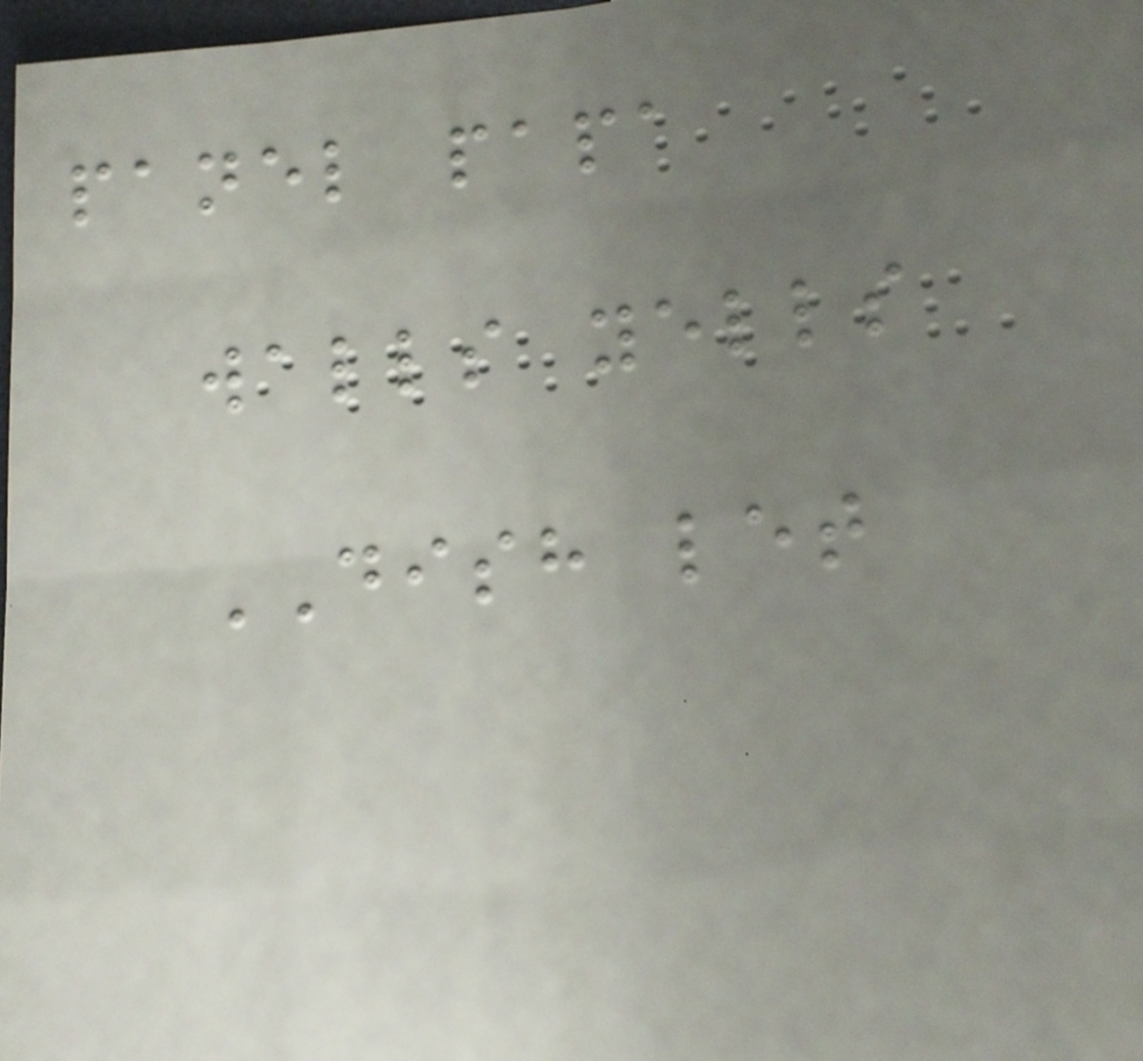panel papa
walls yells
DISH let
